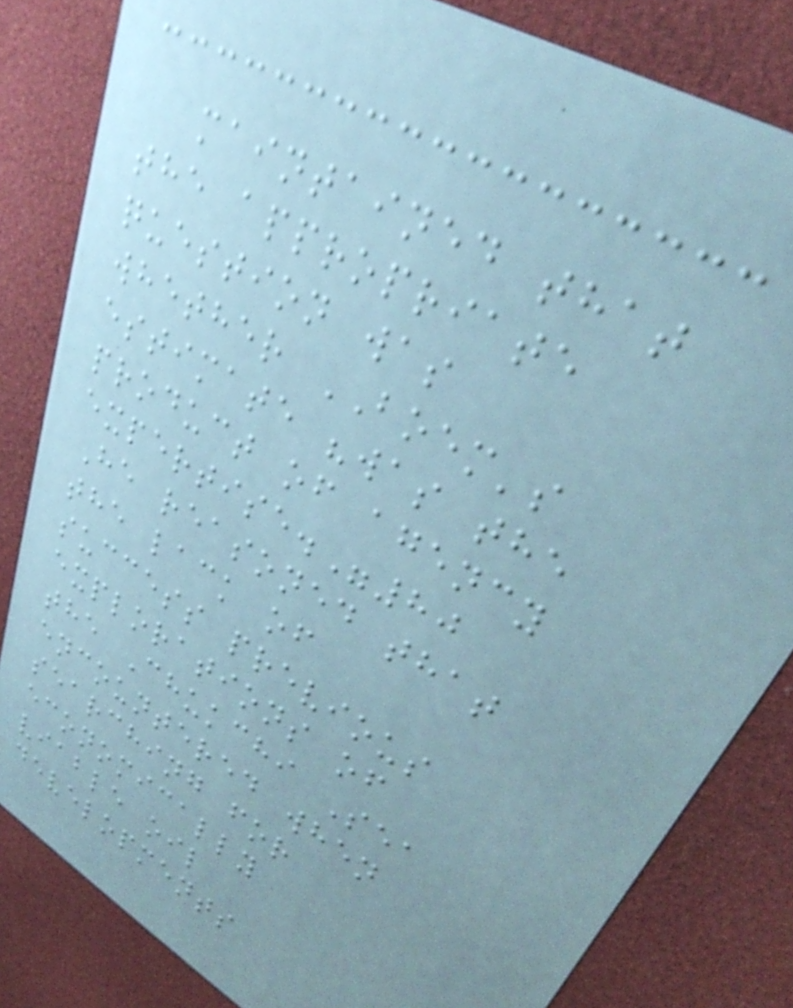maintained that
the appropriate
question was
whether BOEM's
estimate "was the
product of agency
expertise."80
He reasoned that
the lack of
success previous
explorations of
the Chukchi Sea
encountered when
searching for
economically
viable oil
developments
